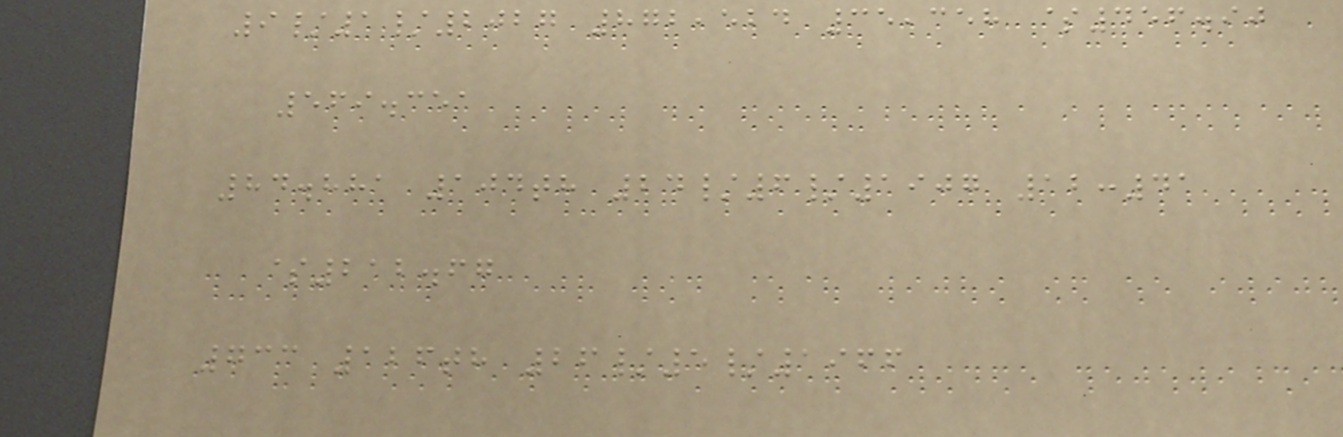9/1/2027 872,524 35,358 $456.90
569.351
84.881 104th 24/6/1907 12:41
$212.67
733 126th 26/5/1966
